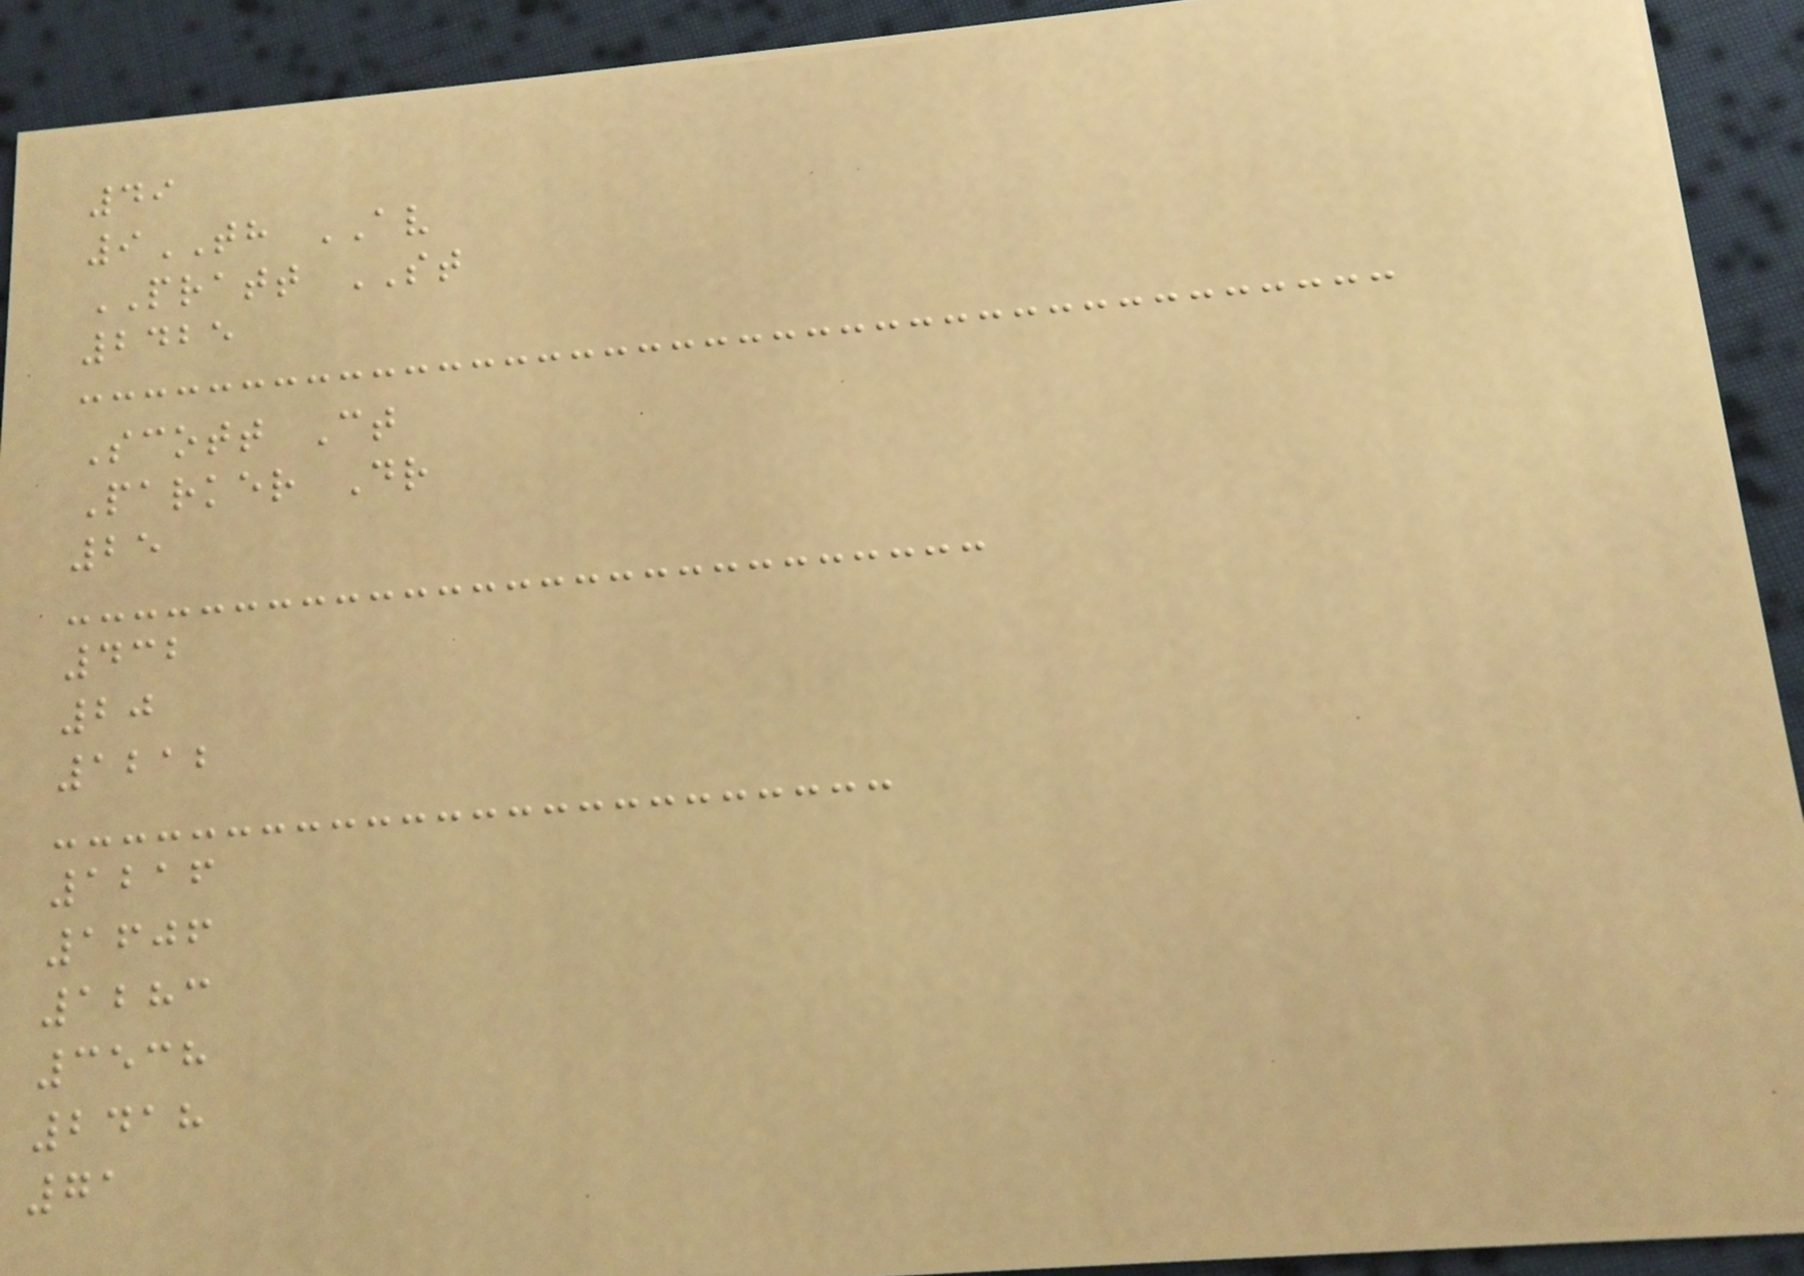49
9TH AV
PRATT ST
2425
Scott Ct
Parker Dr
25
432
20
1212
1216
1606
1283
3538
2418
71
